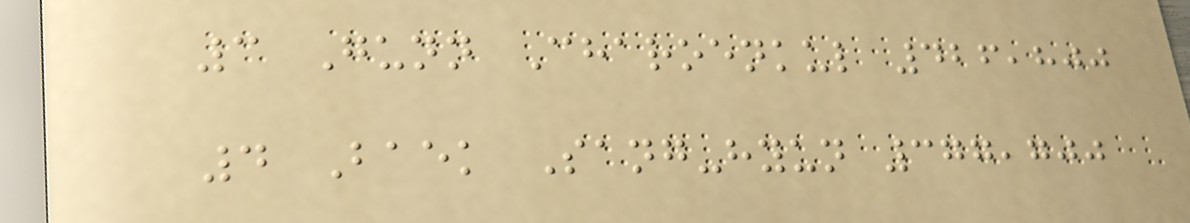3 Gunn Charoenkul 426,800
4 Baek Sang-hyun 377,700
